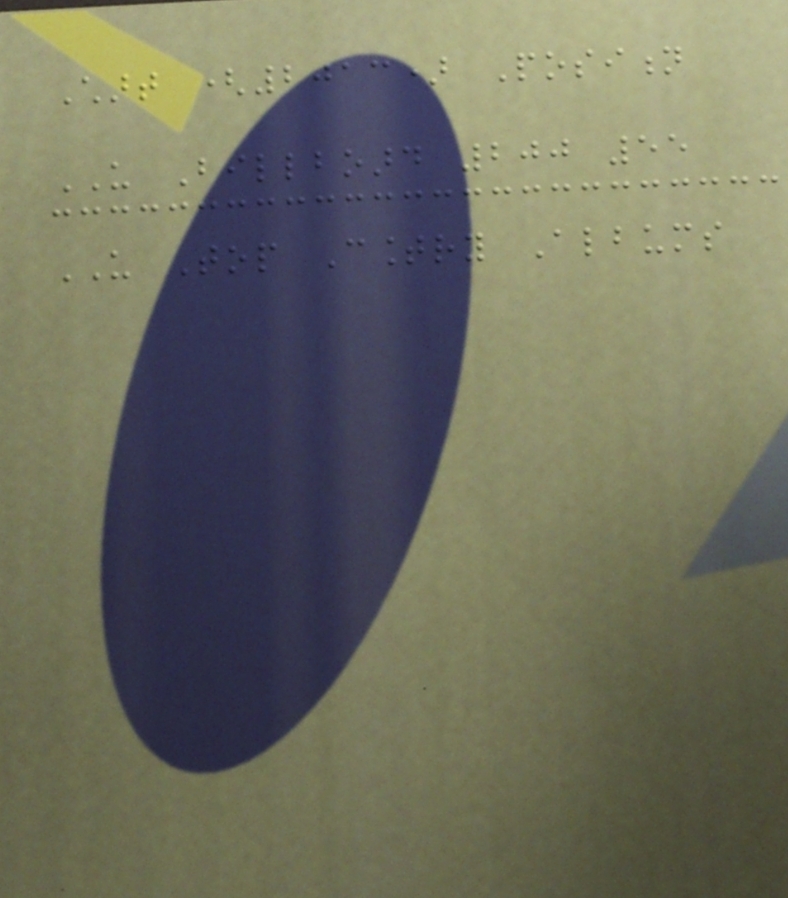Chart (2013) Position
US Billboard 200 55
US Top Country Albums
